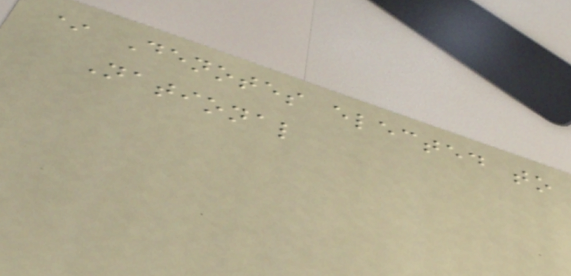* Denotes elected to
National
